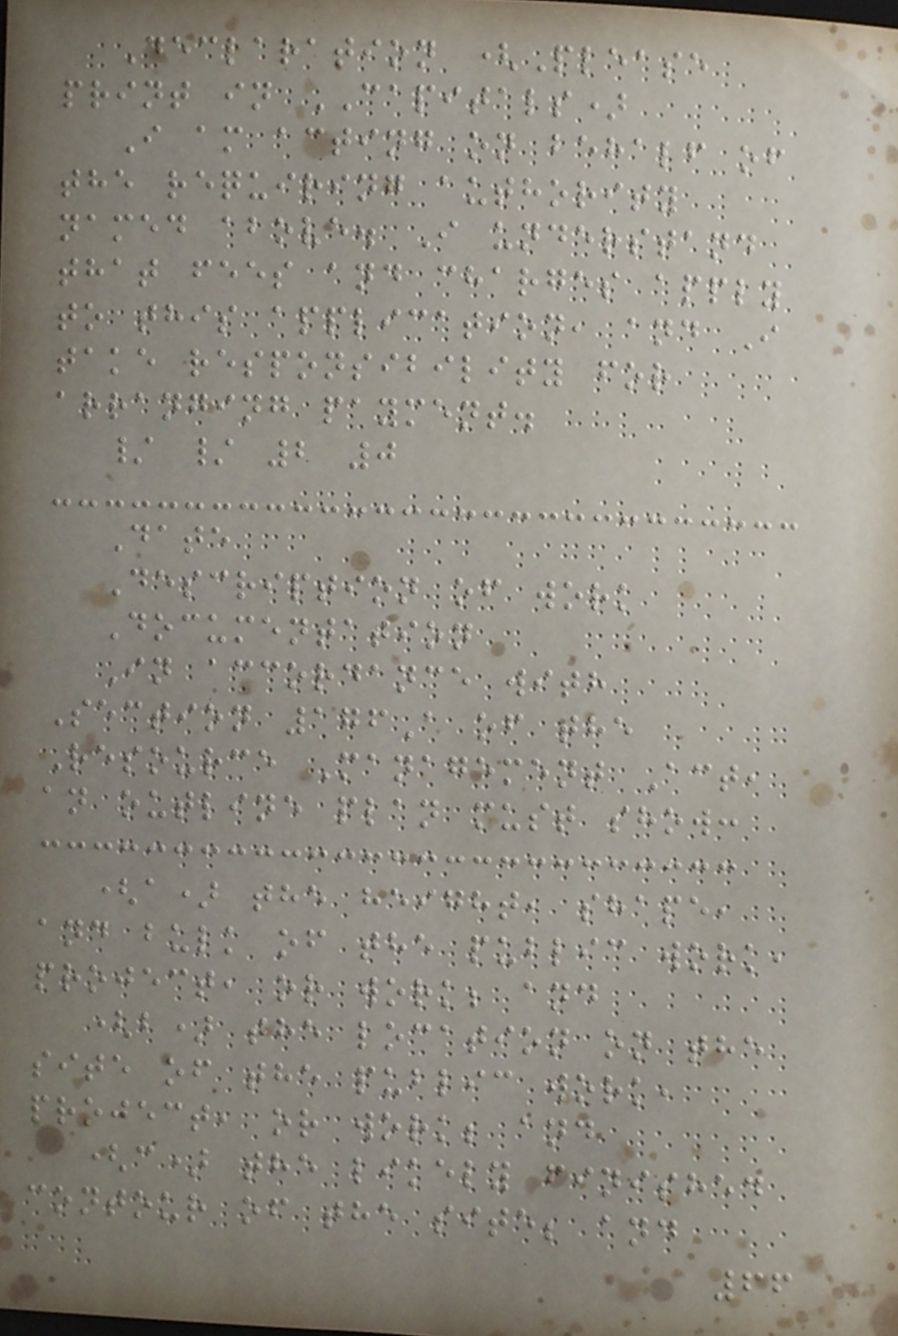Declaration (Please
print in CAPITALS)
I am acting on behalf of
the requiring authority
named above. I understand
that fees and charges apply
to this application, and I
take responsibility for
arranging payment.
/ / 2 0
Date
Description of work
Documentation
In accordance with
Section 176A of the
Resource Management Act,
an outline plan must show:
(a) the height, shape,
and bulk of the public work,
project, or work; and
(b) the location on the
site of the public work,
project, or work; and
(c) the likely finished
contour of the site; and
66
